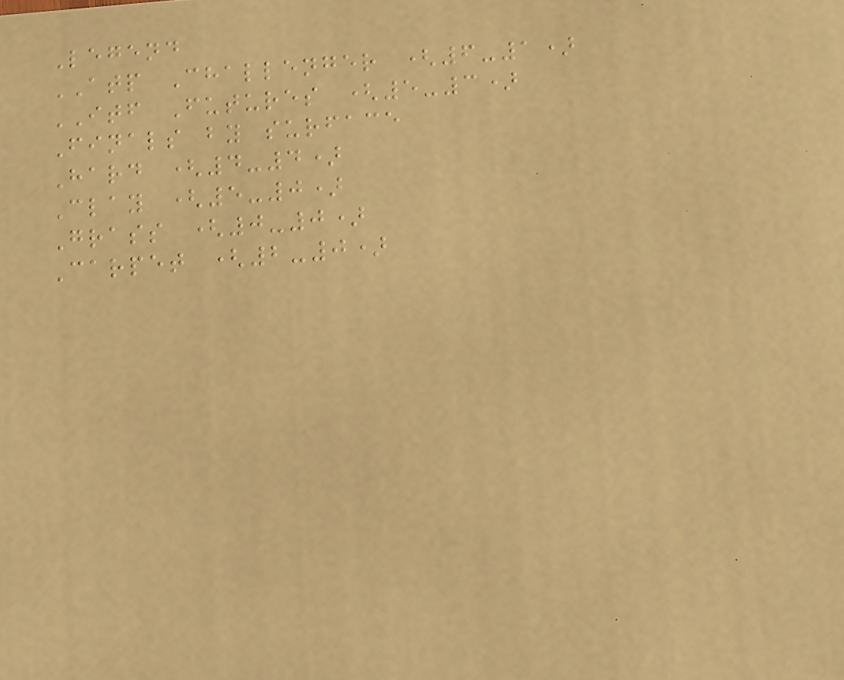Legend
ATP Challenger (6-1)
ITF Futures (5-3)
Finals by surface
Hard (4-4)
Clay (5-0)
Grass (0-0)
Carpet (2-0)
